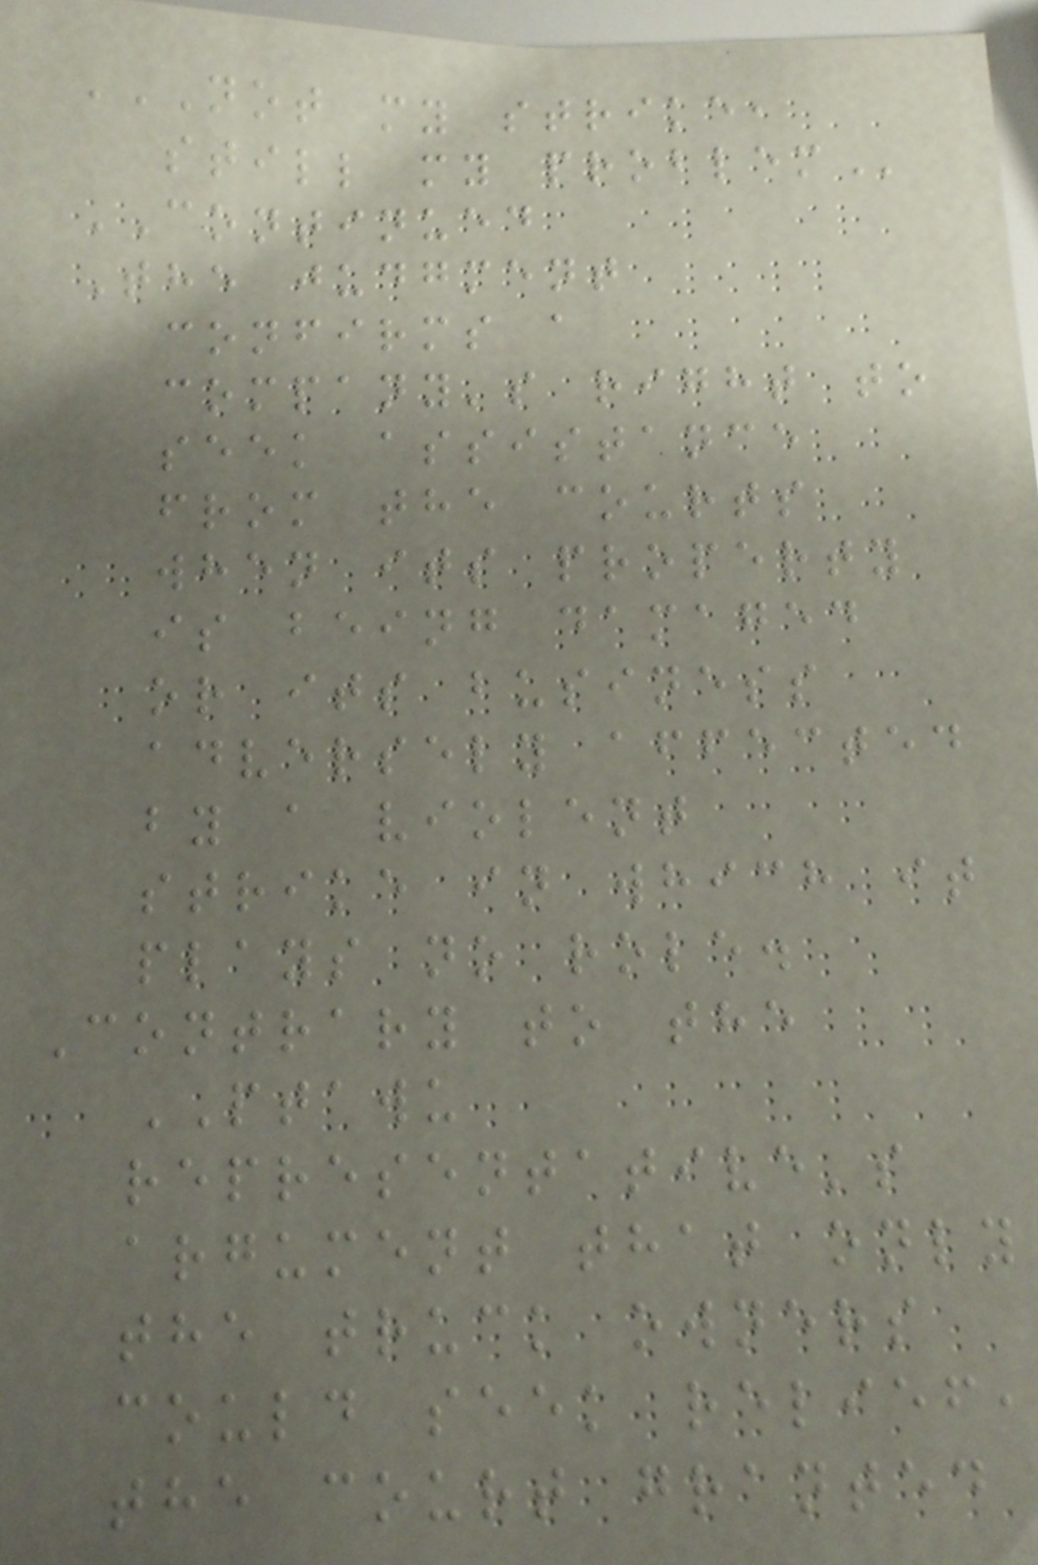NOT MY STRIKE,
STILL MY PROBLEM
CONTINUED
The judgment
confirms a
company's right to
seek assistance
from the courts
when its property
is being damaged
or its business
adversely affected
by a violent
strike in which it
plays no role.
Contrary to the
PTAWU
representative's
argument that only
the truck owners
could seek relief,
the court granted
